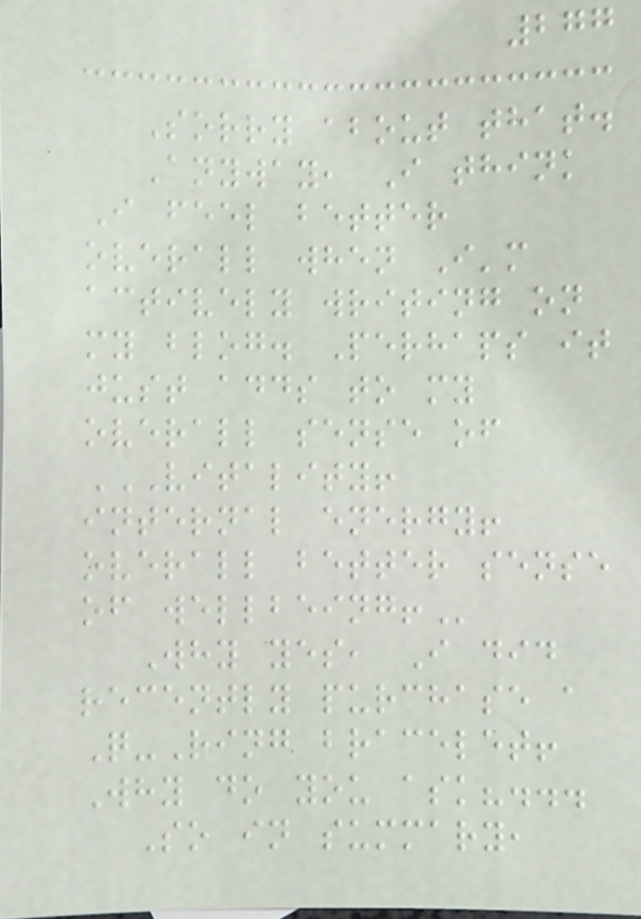277
Sorry about that.
Anyway, I think
I feel better
overall when I'm
actively writing on
my blog. Perhaps it
just adds to my
overall sense of
VITALITY!
INTERNAL ENERGY!
OVERALL BETTER SENSE
OF WELLBEING!
Why yes, I did
recently purchase a
Q-Ring bracelet!
Why do you ask?...
So in summary,
